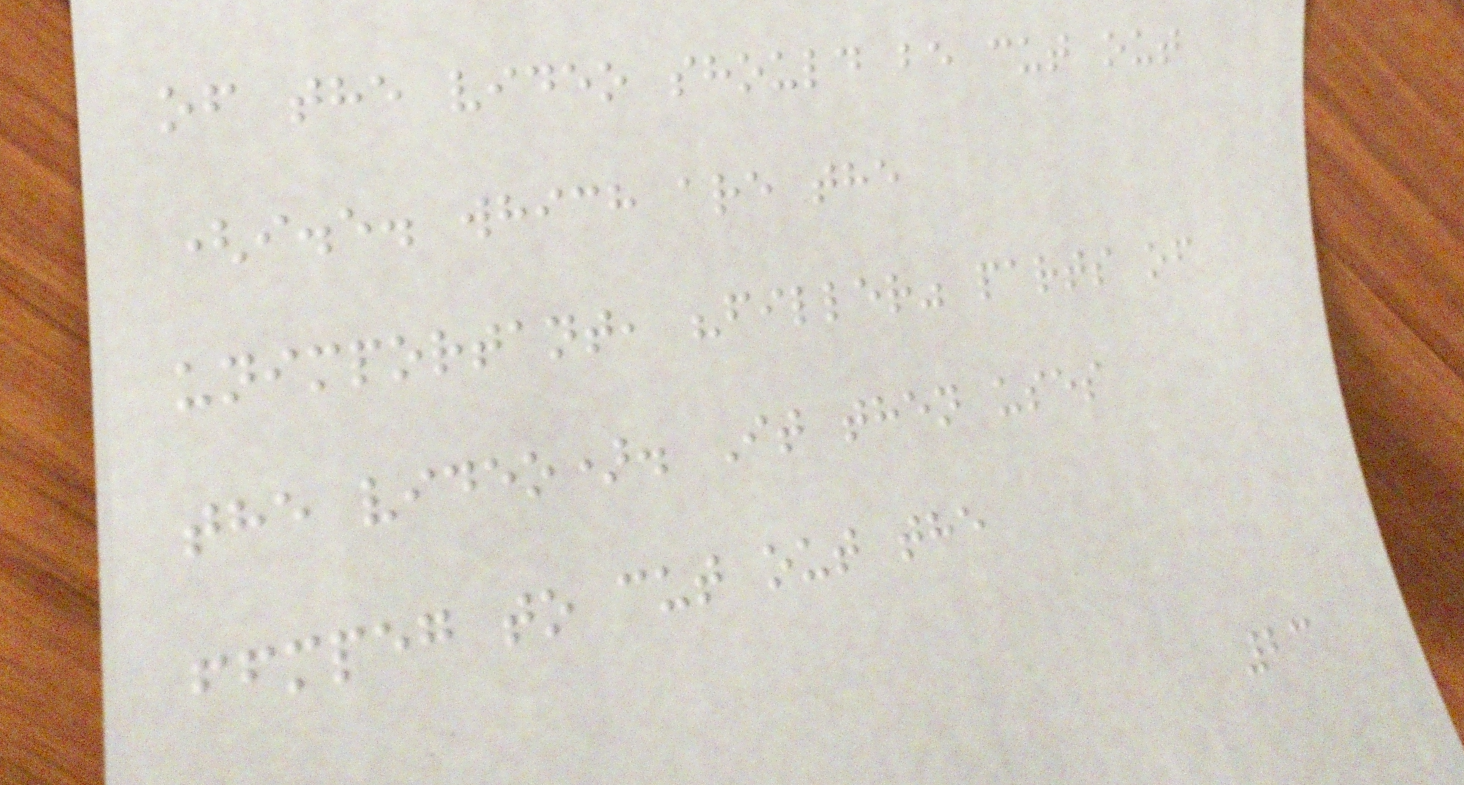of the video should be cut out
(i.e. which are the
unimportant, "filler" parts of
the video). It then uses
ffmpeg to cut out the
23
